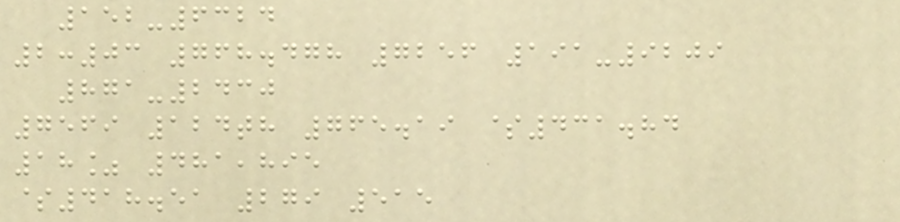152-6324
2:03 768.478 7256 191-9209
871-2430
7569 124th 765.19 $431.84
18% 481,895
$418.51 279 515
